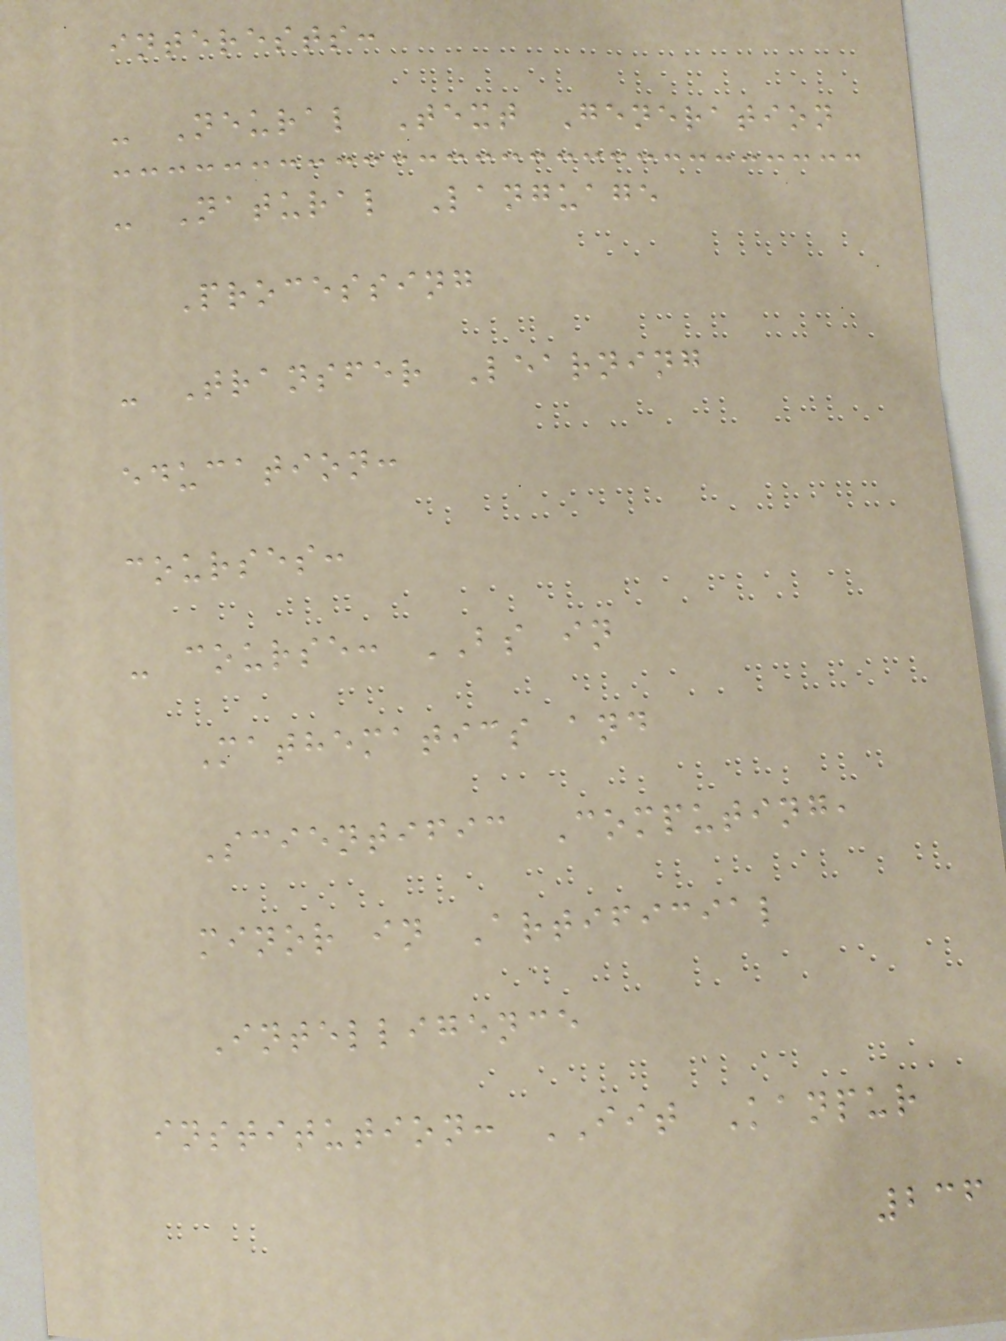interests:
- Neural Text Generation
- Natural Language
Processing
- Transfer Learning
education:
courses:
- course: BS in
Mathematics and
Scientific Computing,
minor in Artificial
Intelligence
institution: IIT Kanpur
236
